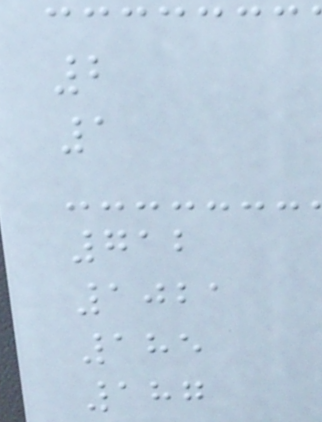2
1
712
1021
185
187
